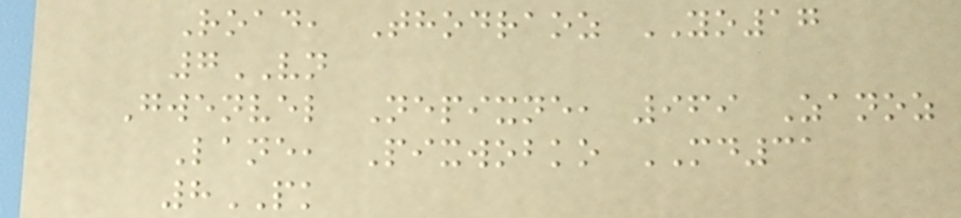Road, Thodraoz YO17
7VN
Gwenvel Nepixne, 969 Zanoz
Lane, Pixwobko MD31
8PK
